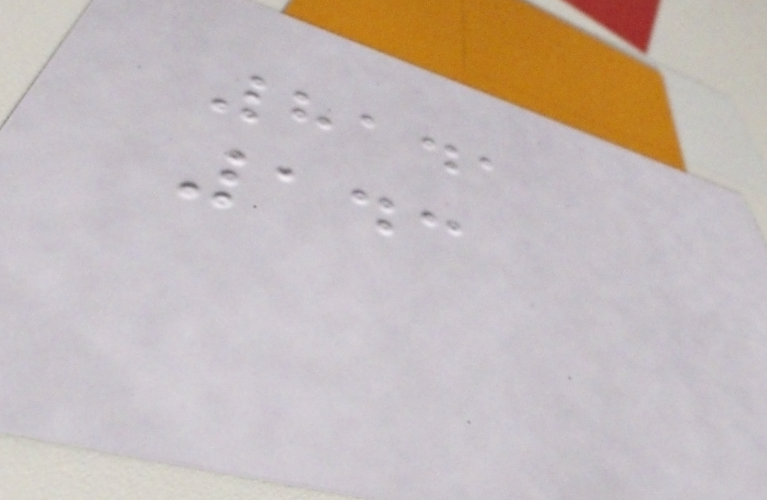8141
143
